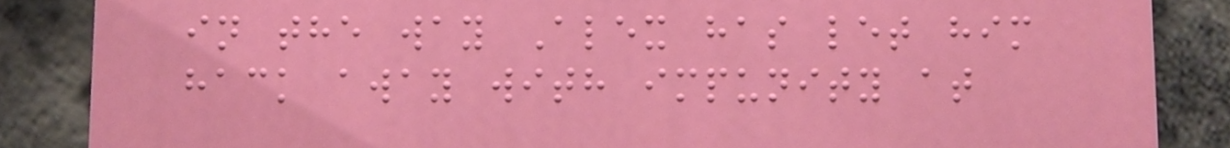in the way Alex has let him
hack away with impunity at
